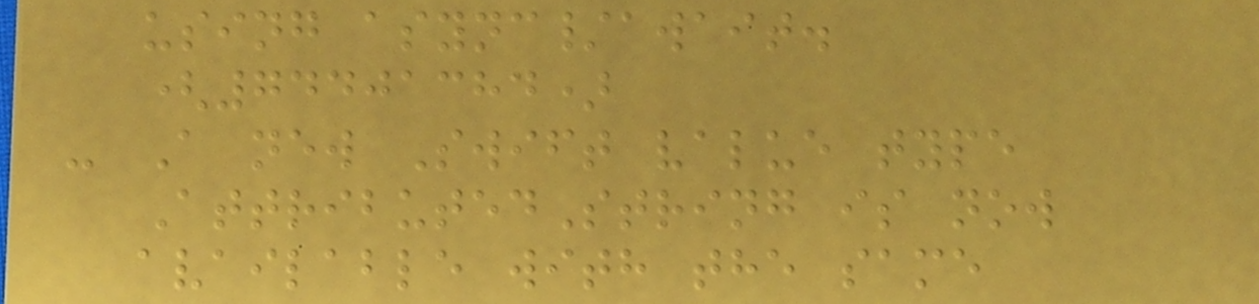using async/await.
(74401384)
- A new Swift value type
AttributedString is now
available with the same
